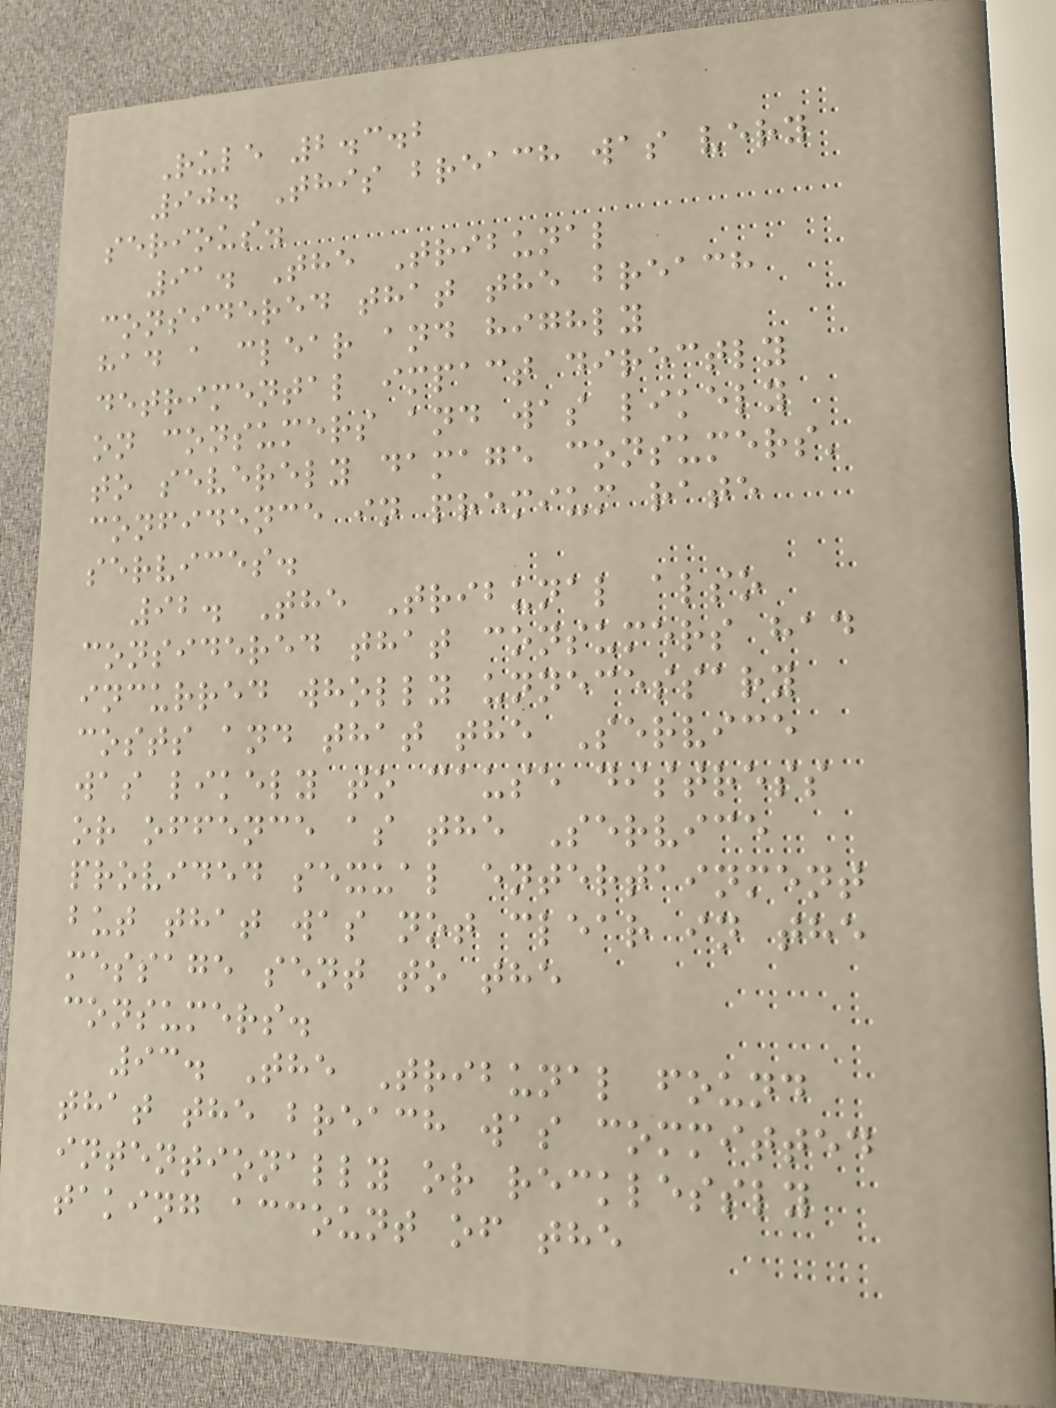Rule 2.3.2
90. This breach was very
serious.
91. The Tribunal
considered that the breach
had a clear and highly
detrimental impact directly
on consumers and was likely
to severely damage consumers'
confidence in premium rate
services.
92. The Tribunal also
considered that consumers had
incurred wholly unnecessary
costs and that the Service
was likely to cause distress
or offence as the Service
provided sexual entertainment
but that was not clear in the
message sent to the
consumers.
93. The Tribunal found
that the breach was committed
intentionally or recklessly
taking account of the
